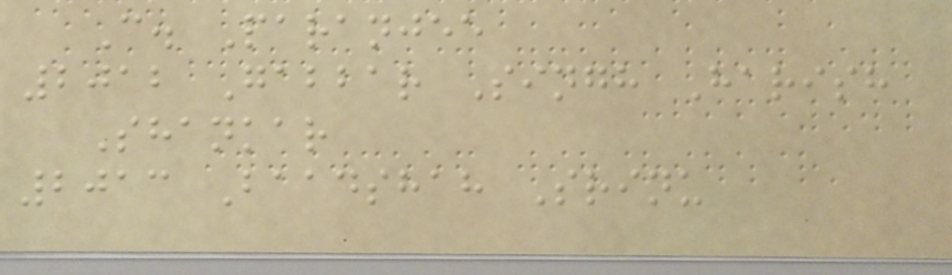C. Paranjee
2012 Gabbar Singh Harish
Shankar
2013 Baadshah Srinu
